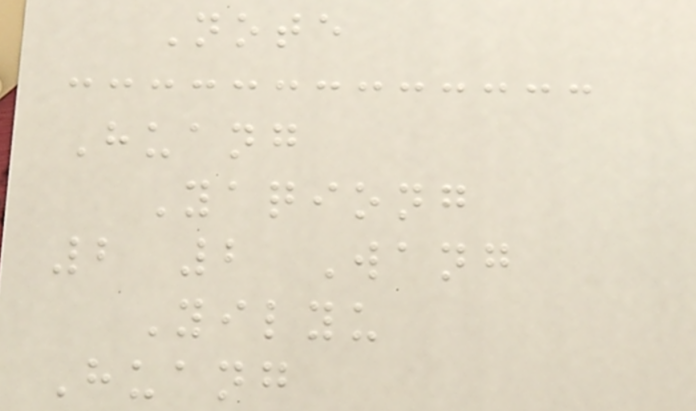Note
Huang
Yaqiong
2 2 Wang
Yilyu
Huang
